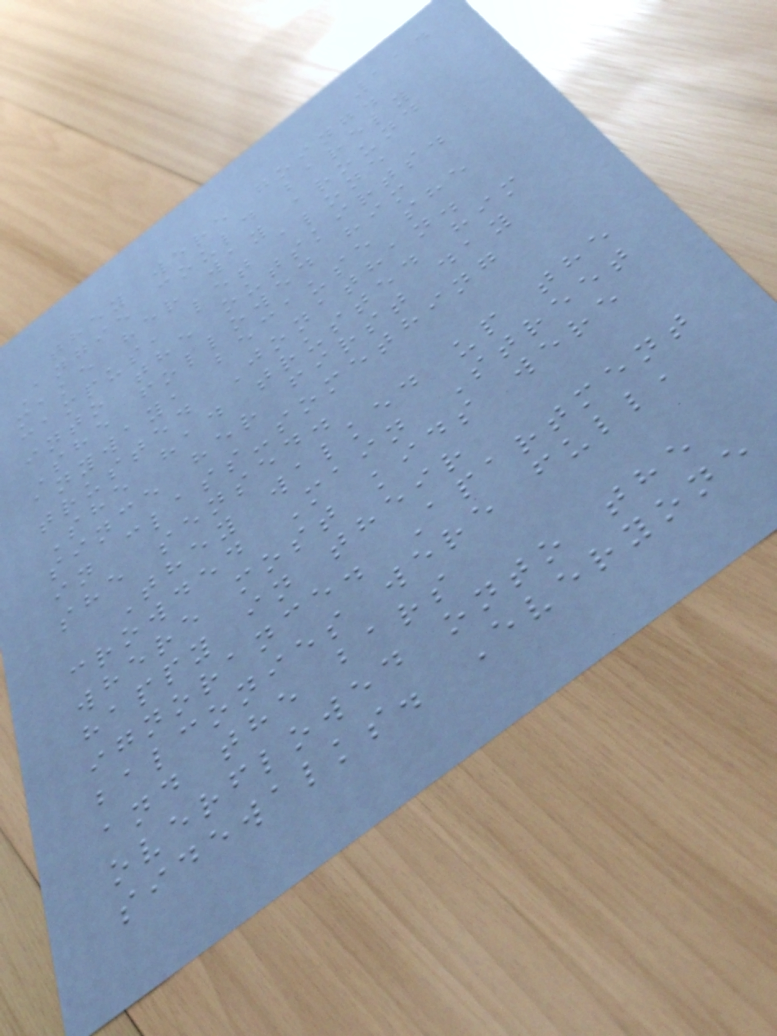114
they were going.
Angie could barely
make her way around
campus, let alone
into the outskirts.
She followed him
anyway, because she
trusted Jonathan.
She had trusted him
since her first day
in class-something
she sensed.
They walked up the
crowded Main Street
where most kids were
happy in their
ignorance. Apartment
balconies were full,
and the bars
overflowed onto the
sidewalks. Everyone
